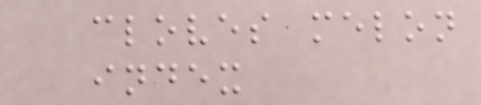cloves melon
index
